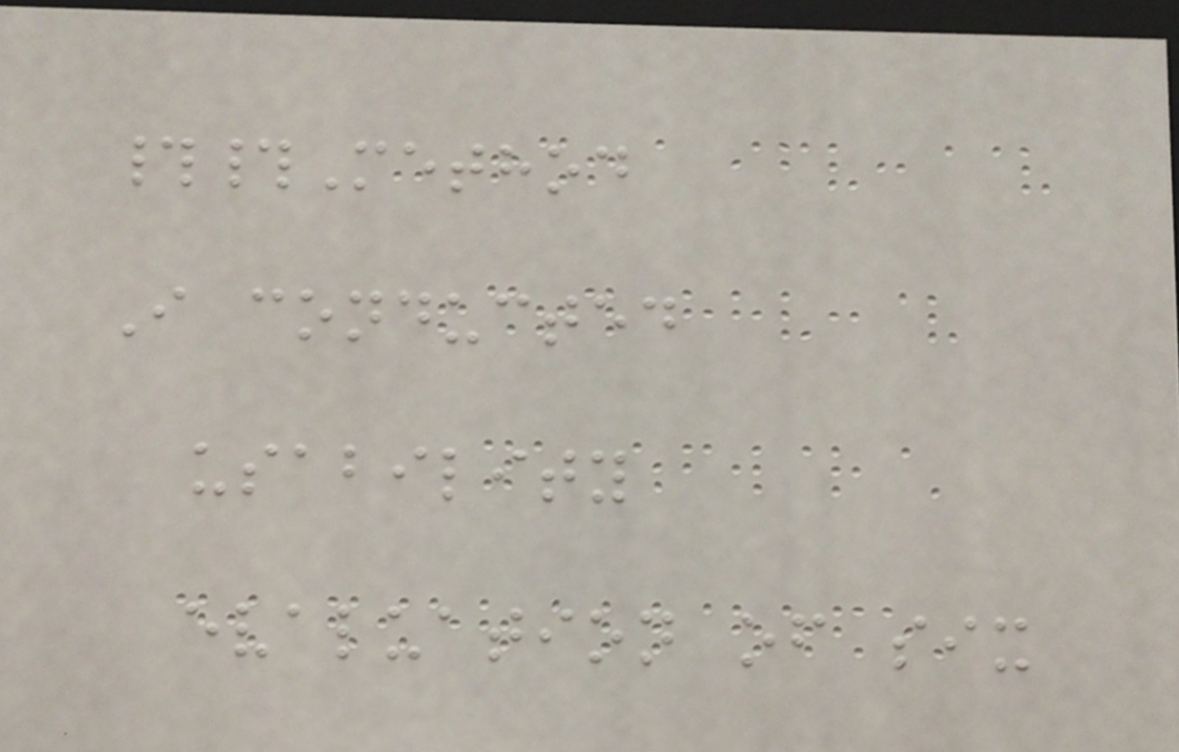##Method
I conducted
usability
evaluation of six
